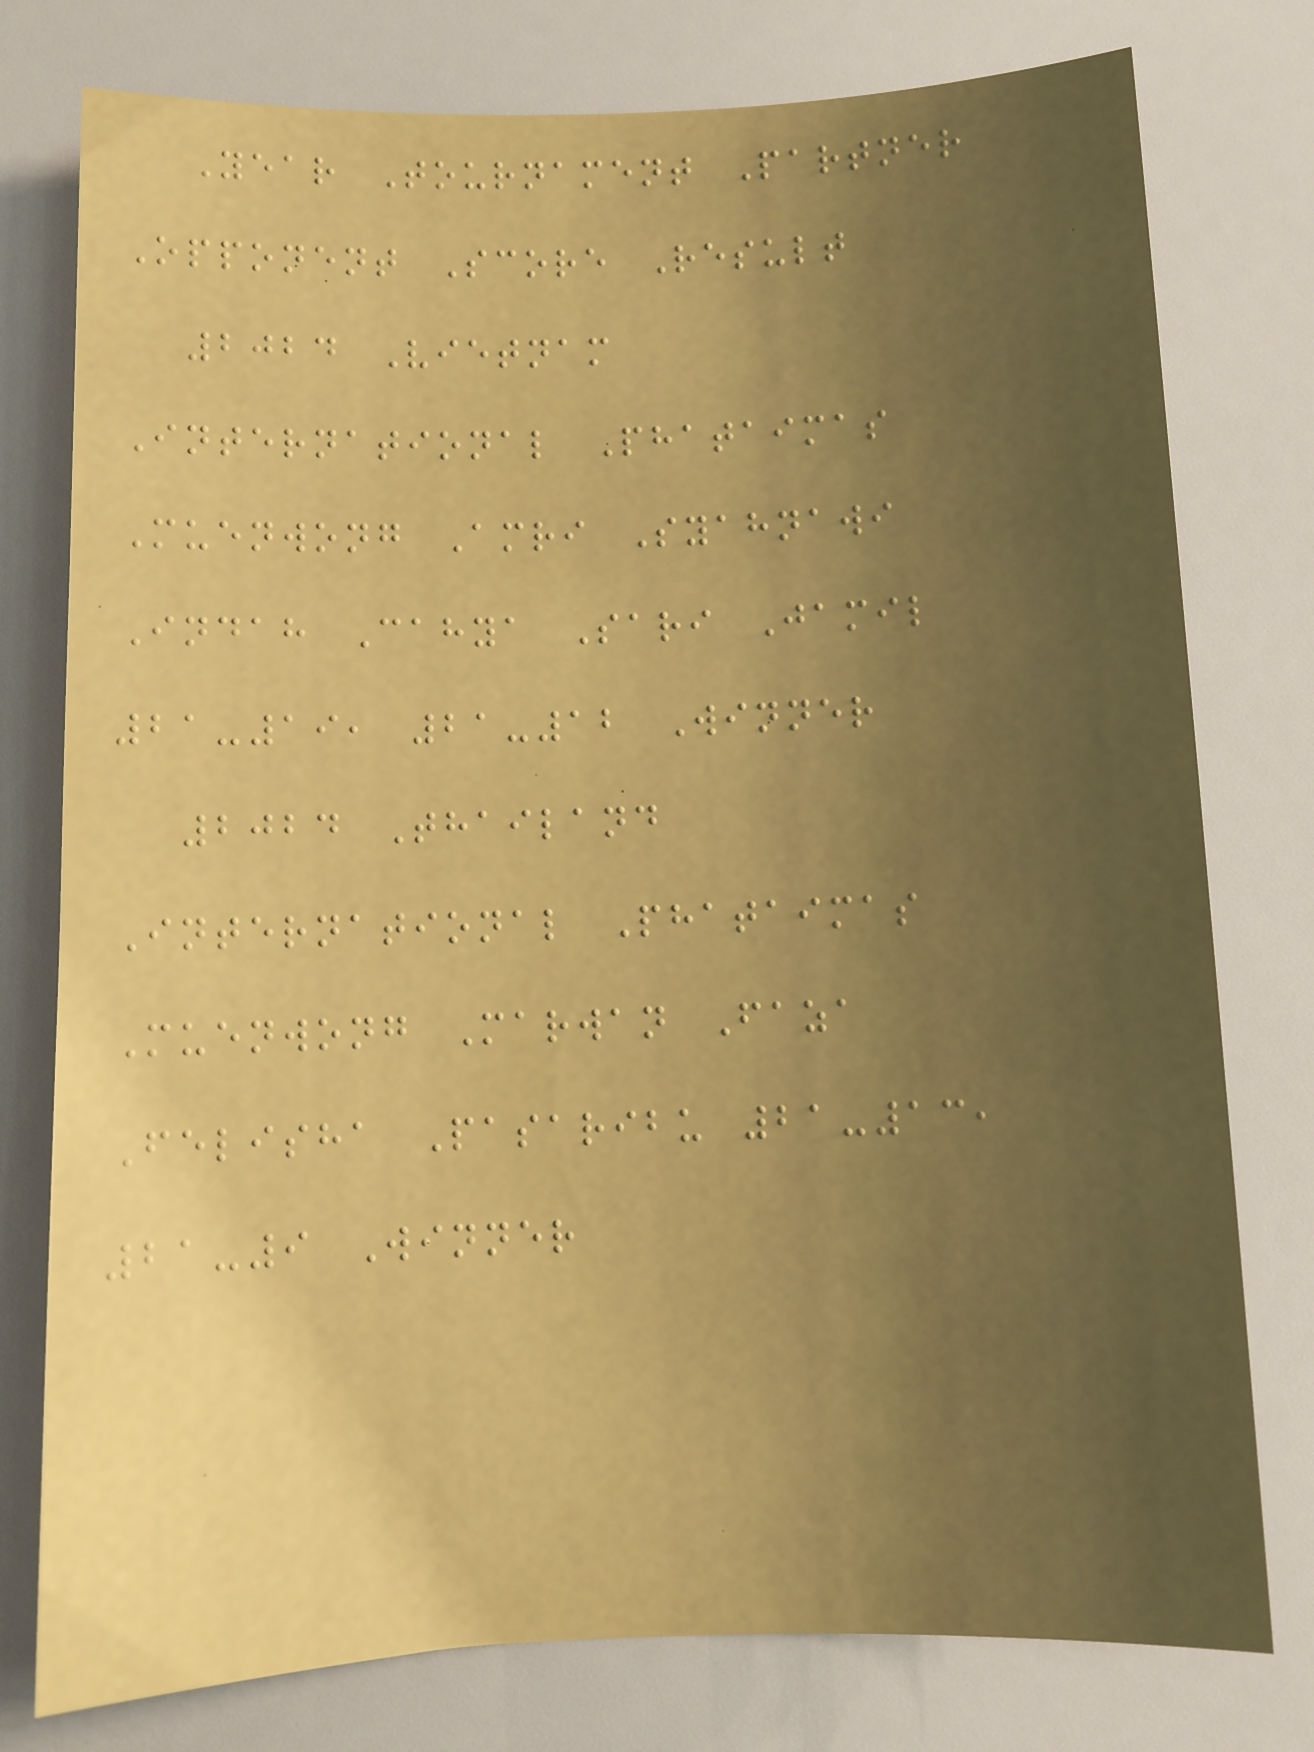Year Tournament Partner
Opponent Score Result
2024 Vietnam
International Phataimas
Muenwong Amri Syahnawi
Indah Cahya Sari Jamil
21-19, 21-12 Winner
2024 Thailand
International Phataimas
Muenwong Marwan Faza
Felisha Pasaribu 21-13,
21-9 Winner
